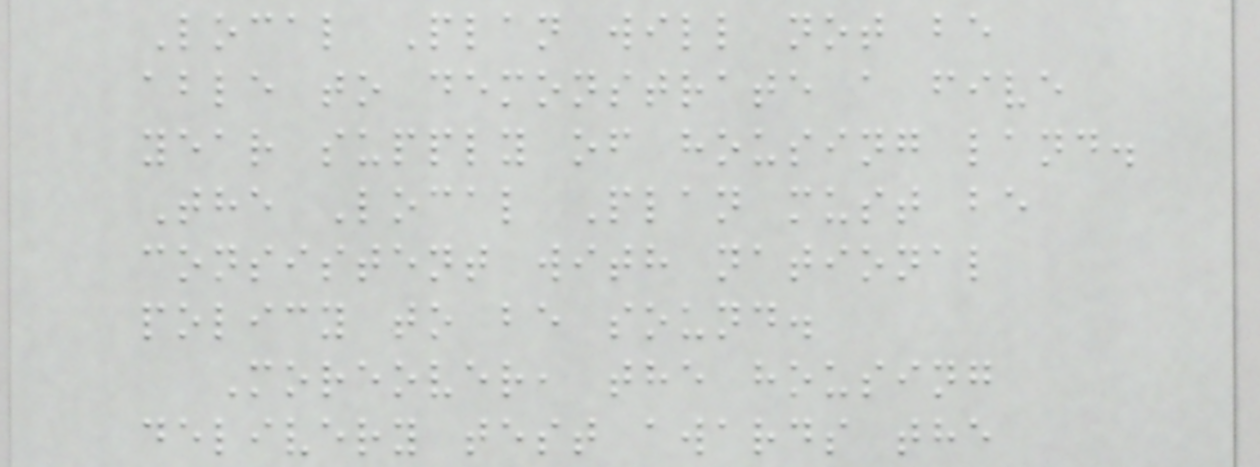Local Plan will not be
able to demonstrate a five
year supply of housing land.
The Local Plan must be
consistent with national
policy to be sound.
Moreover, the housing
delivery test awards the
